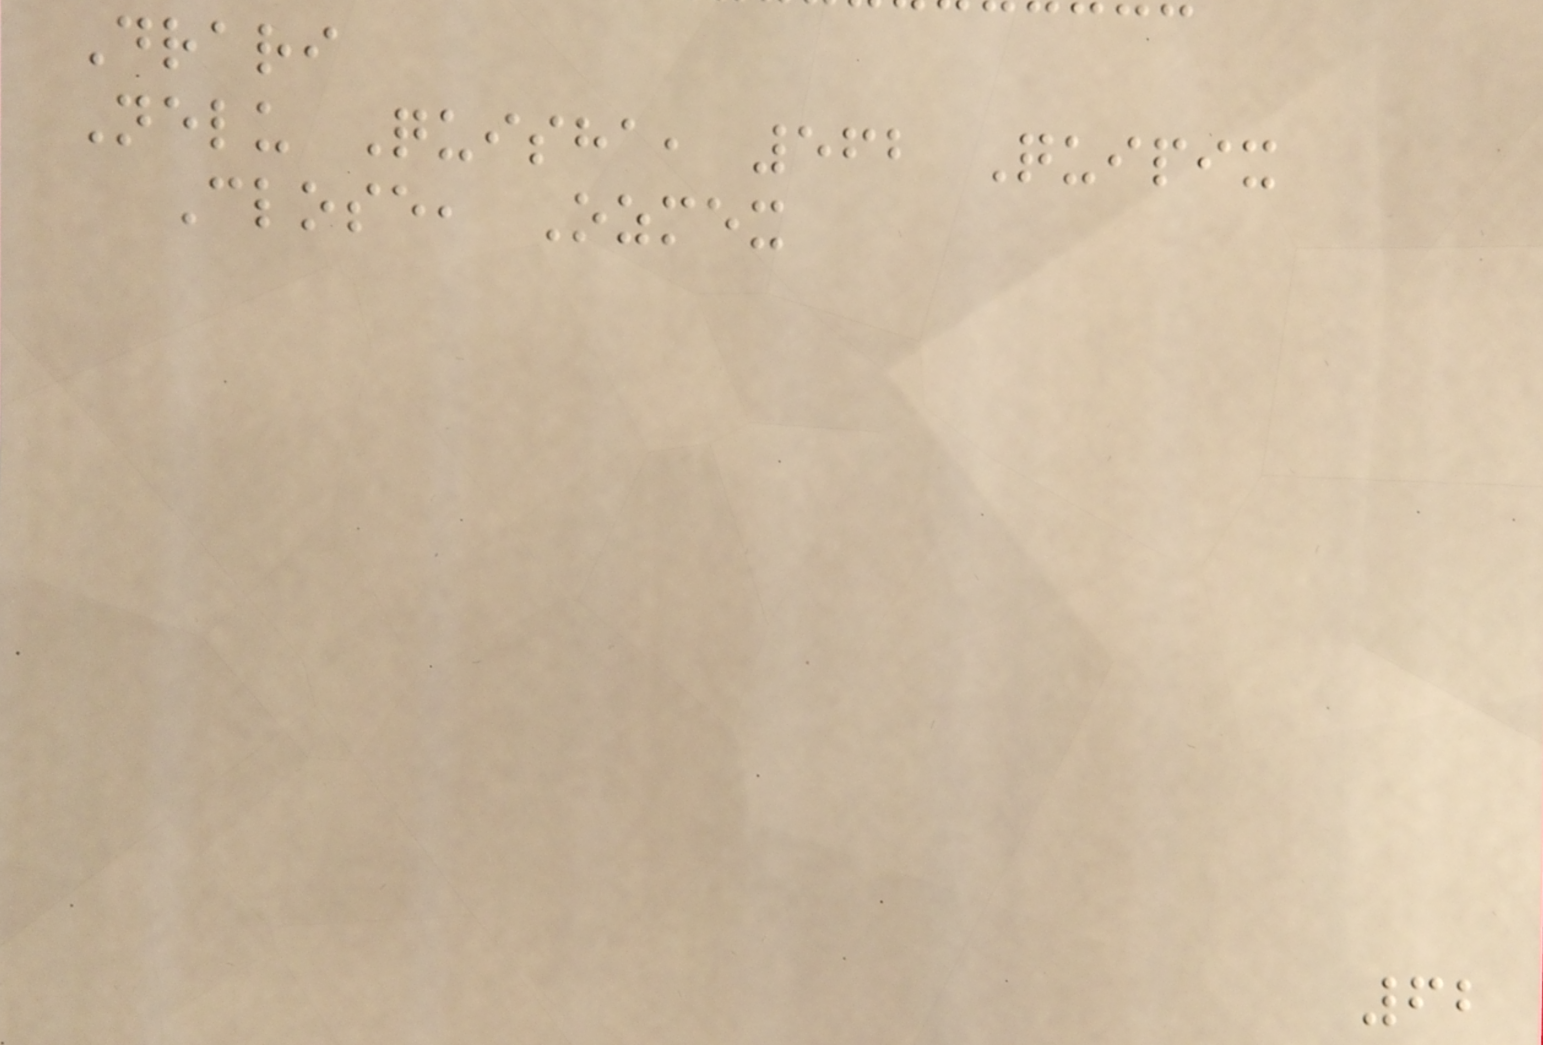Drari
Nelu Quisha, 562 Quipix
Close, Ozmex
62
